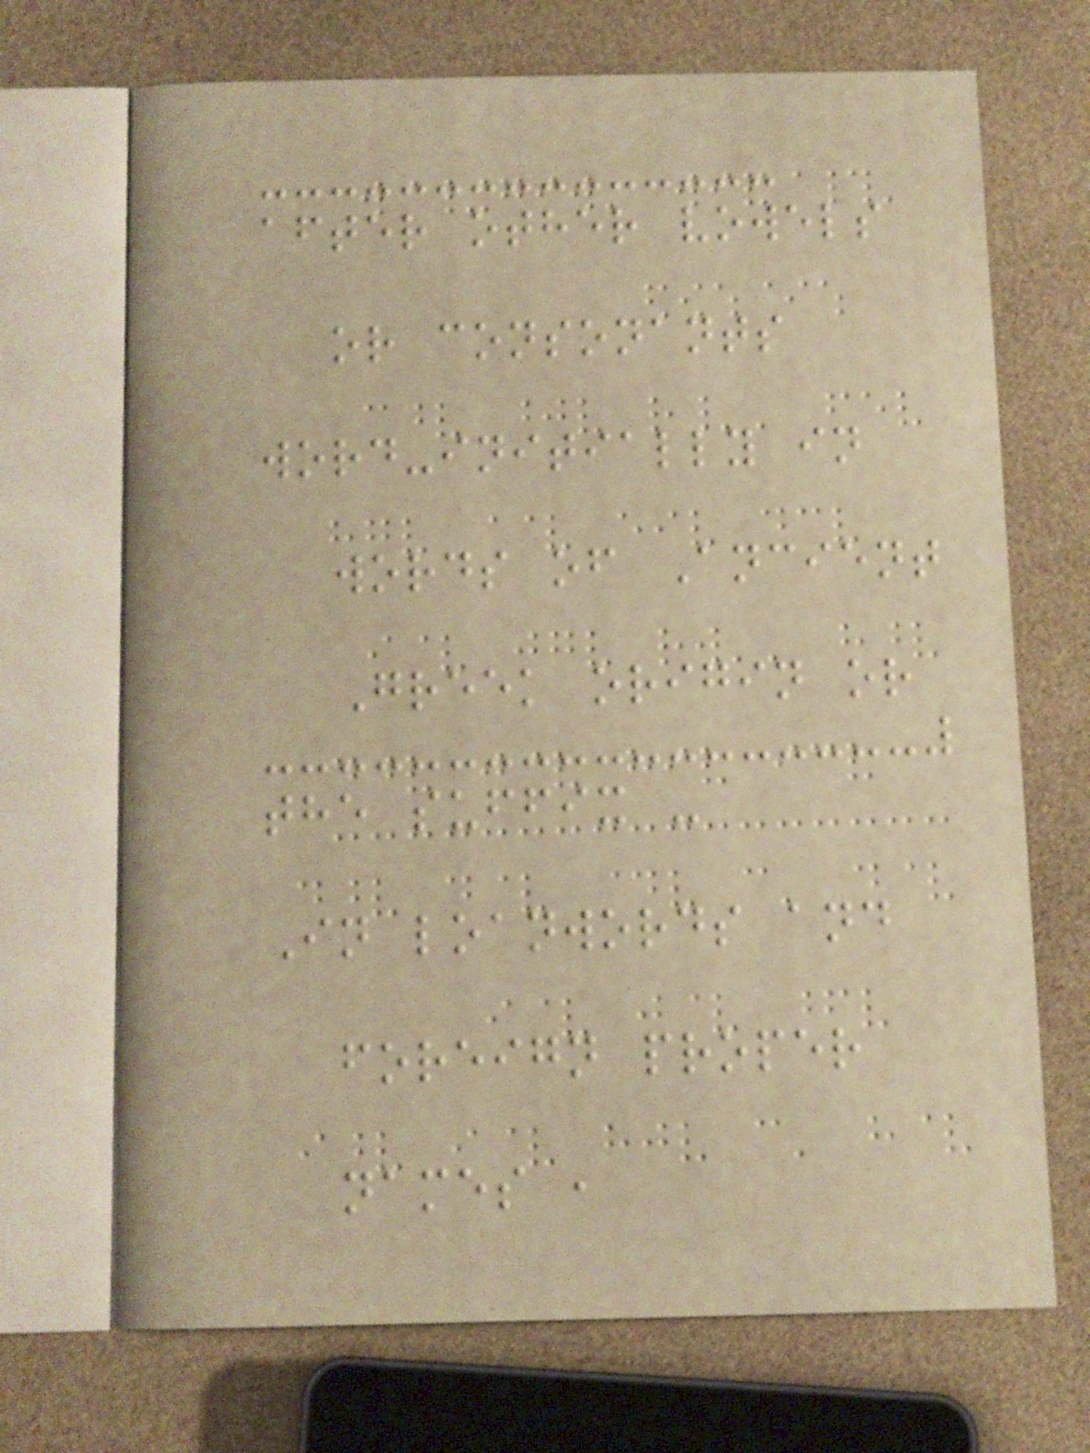after other vowels
or consonants
word-initially in
words of Ancient
Greek origin or
the suffix -
In loanwords and
foreign proper
names ,
